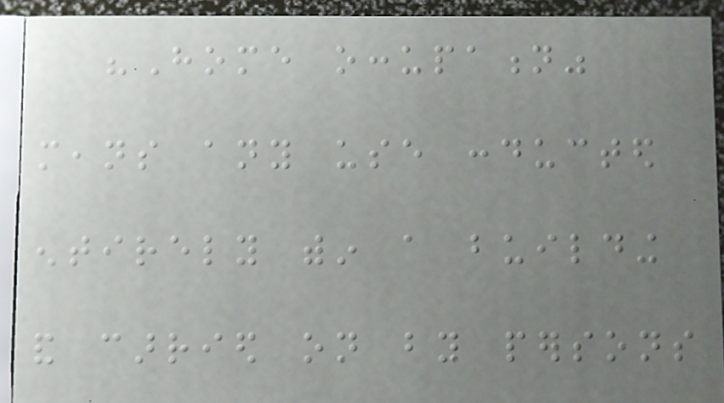"Home occupation"
means any use conducted
entirely within a building
and carried on by persons
